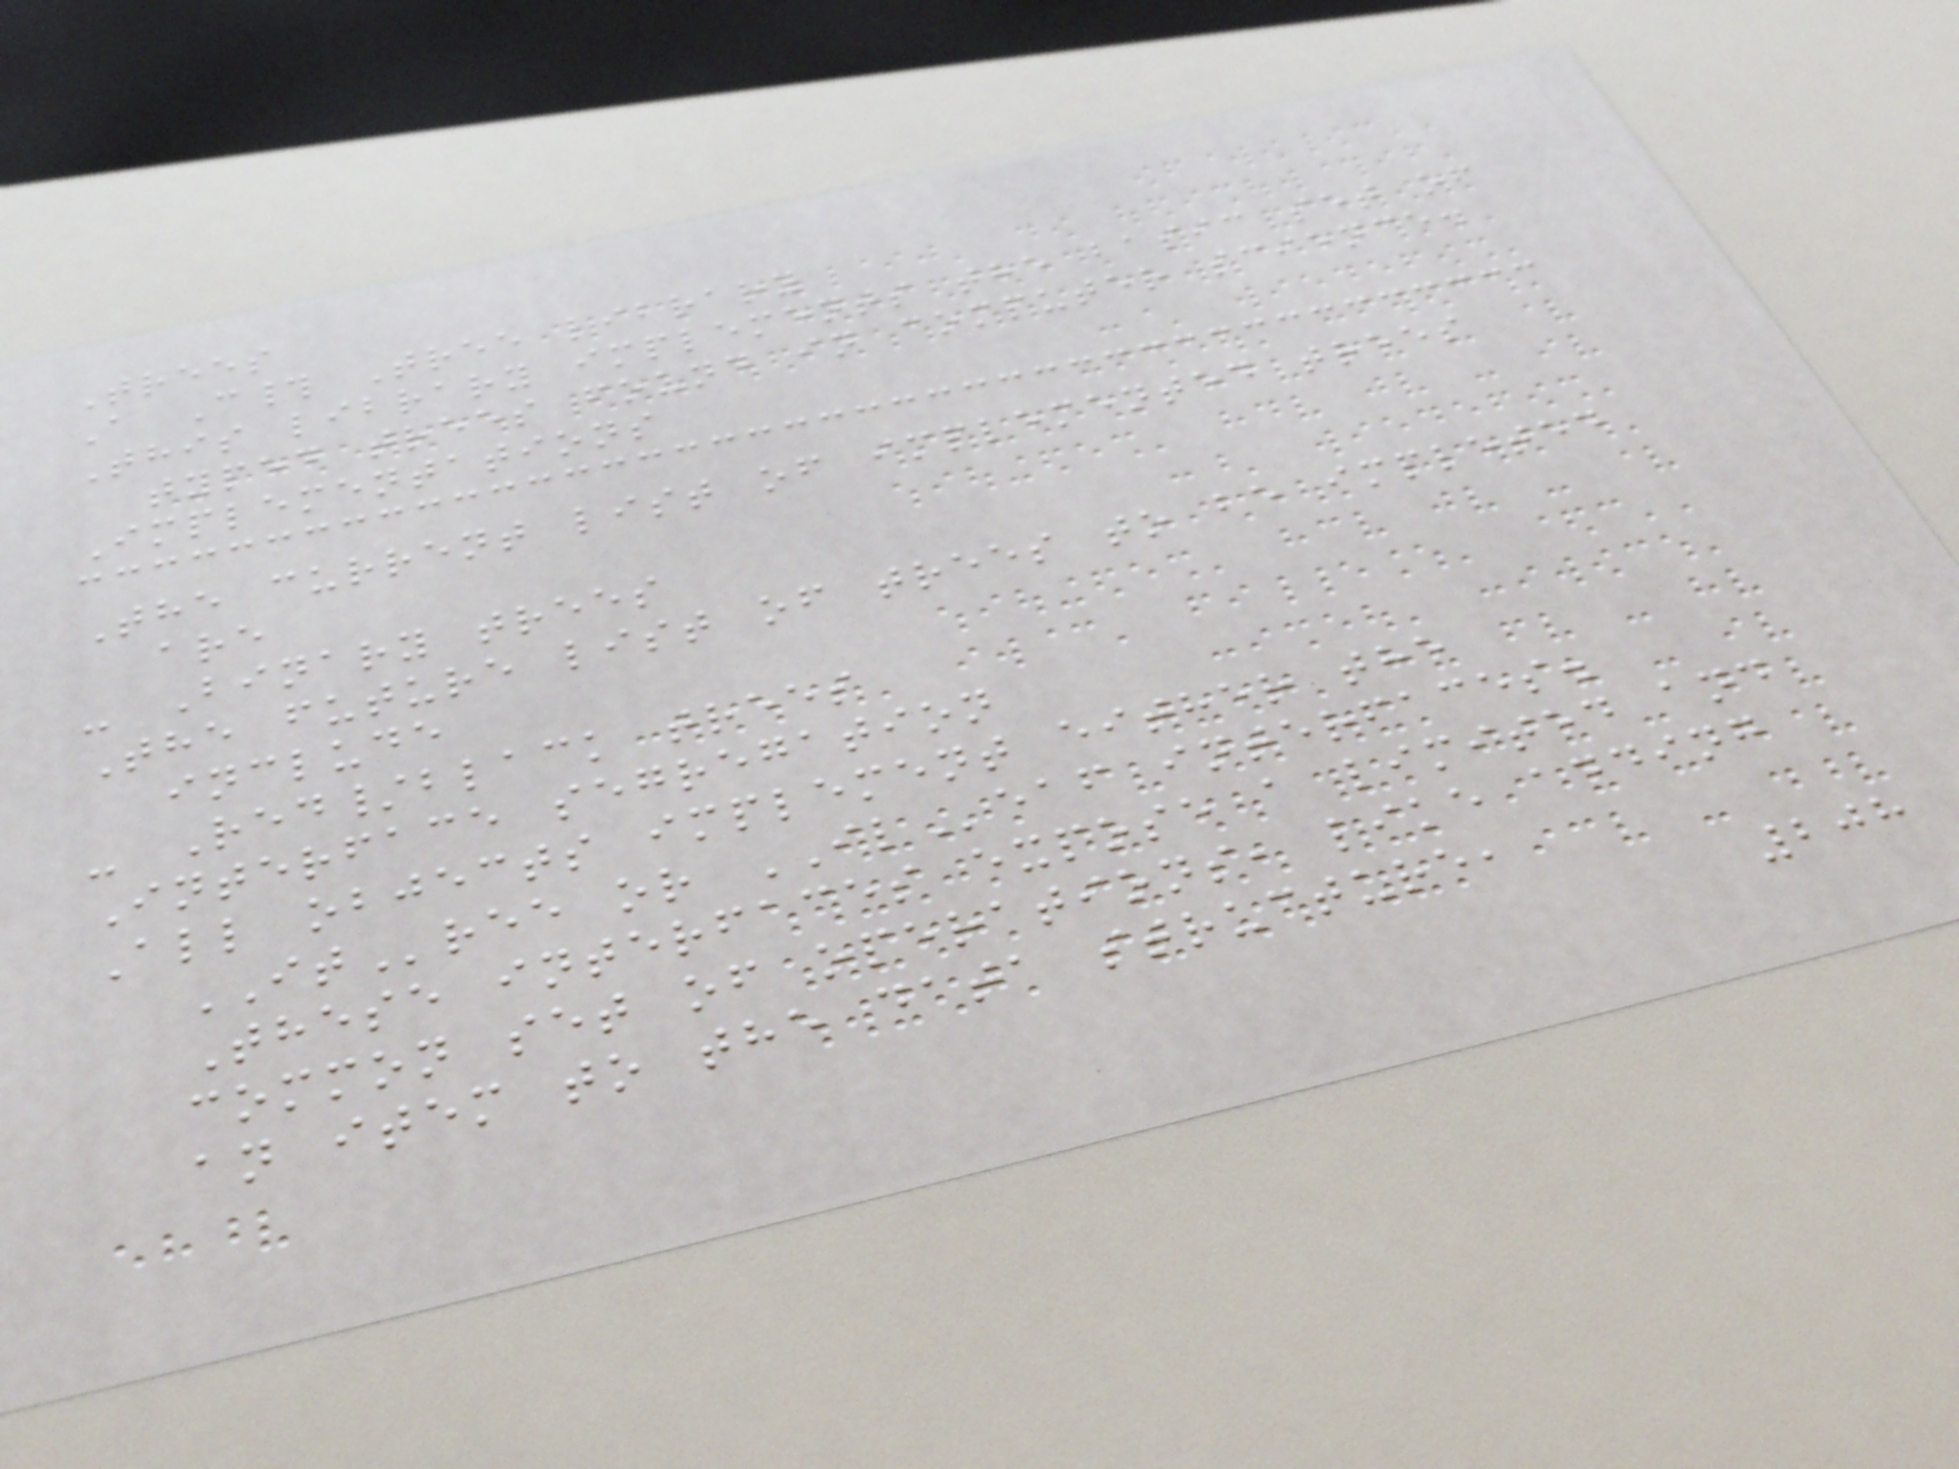Trees
A C# Tree library
This library implements the basic set of
typed trees found in computer science.
Implementations
The current list of implemented trees
are
- Binary trees
The future list of trees to be impleted
include
- Red/black trees
Interface segregation
All objects implement either the
ITree or ILeaf interfaces.
These interfaces expose a limited and
common set of operations, like adding
an item to the data structure,
208
